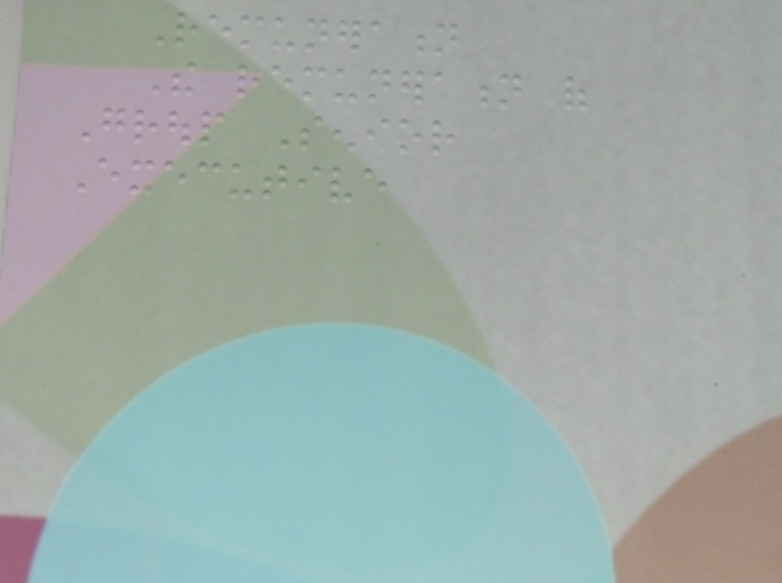Remuneration
The remuneration of
Group Senior
Executive
